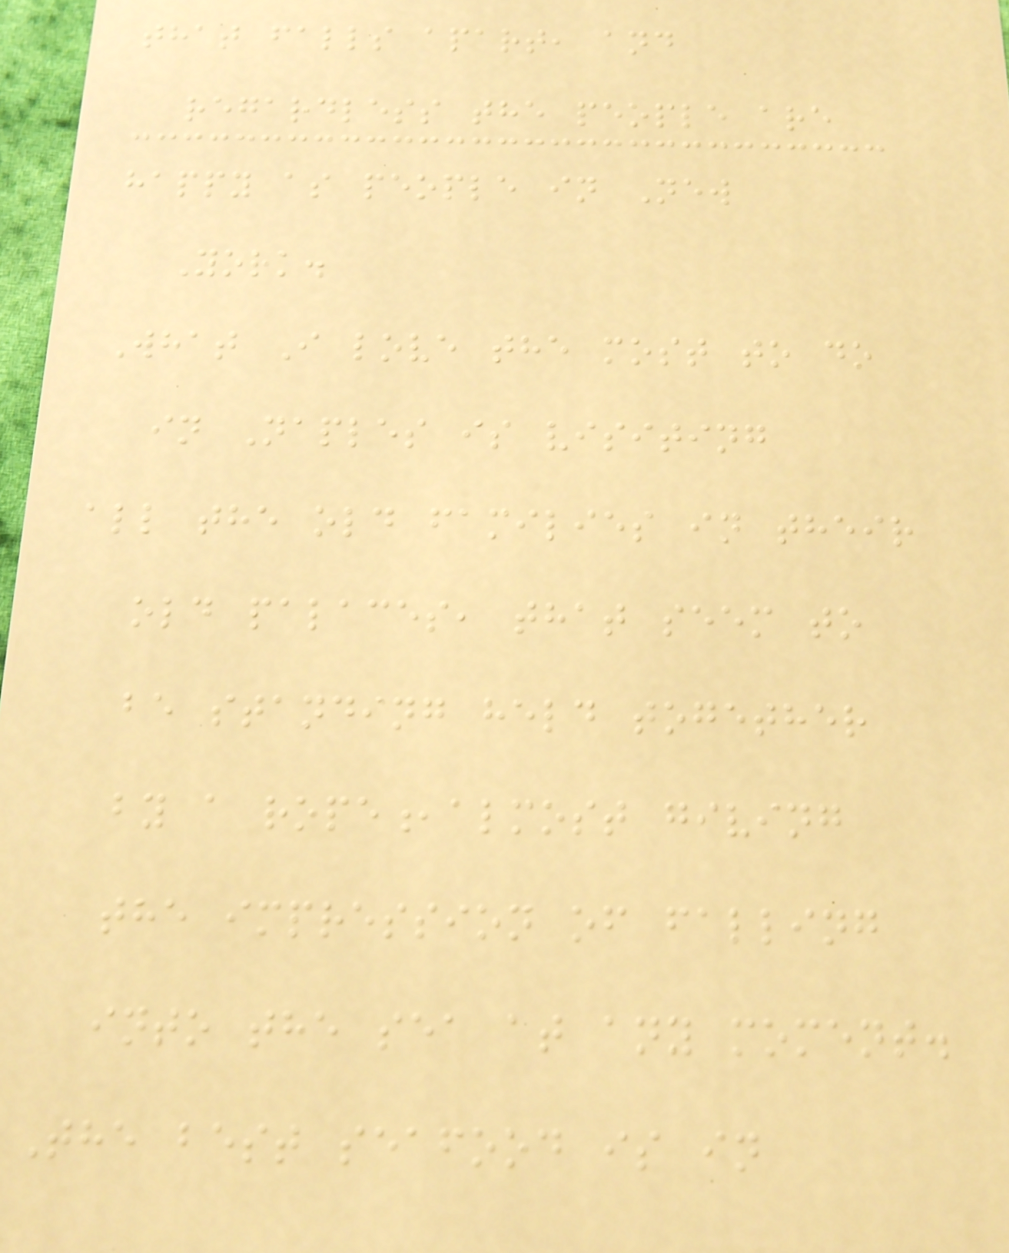that falls apart, and
regardless the people are
happy as people in New
York.
What I love the most to do
in Naples is visiting
all the old families in their
old palaces, that seem to
be standing held together
by a rope,almost giving
the impression of falling
into the sea at any moment.
The best seafood is in
